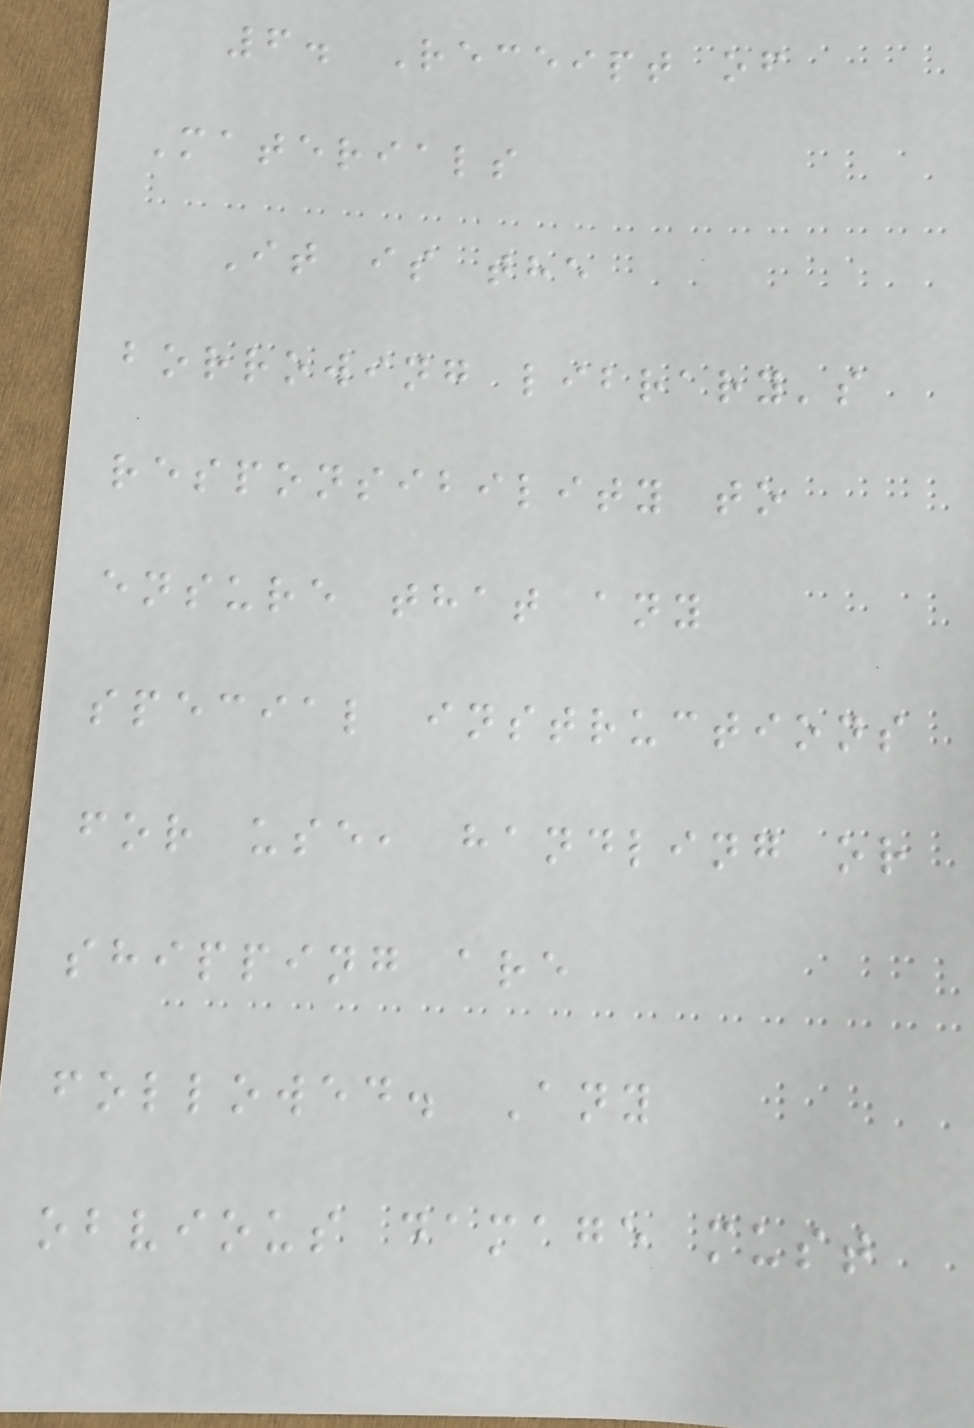6. Receipt of
Materials
It is the
borrowing library's
responsibility to
ensure that any
special instructions
for use, handling or
shipping are
followed. Any
obvious damage must
